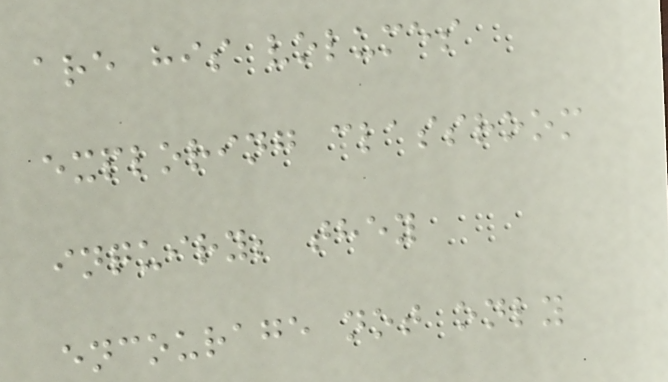are his volumes
exploring classroom
inquiry; they
encourage not only
